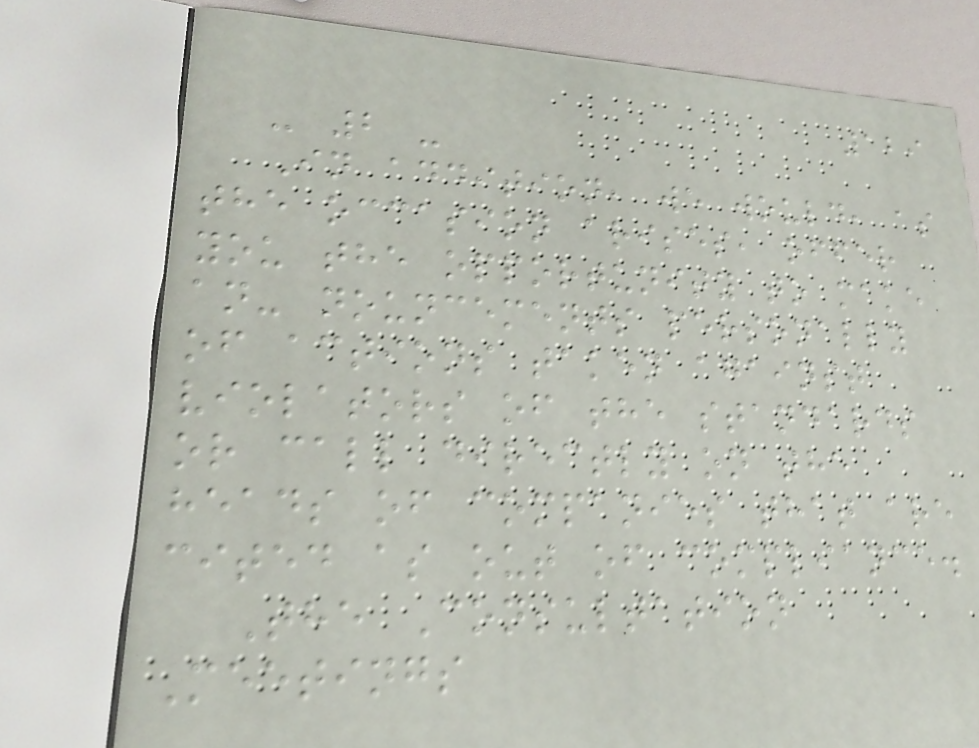129
- 2 -
In addition, we would, as
the occasion arises, offer
you the opportunity to make
an- nouncements personally
of actions taken against
violators of the standards
or call directly on the
heads of companies that are
cited as out of compliance.
The Consultation
Meetings
